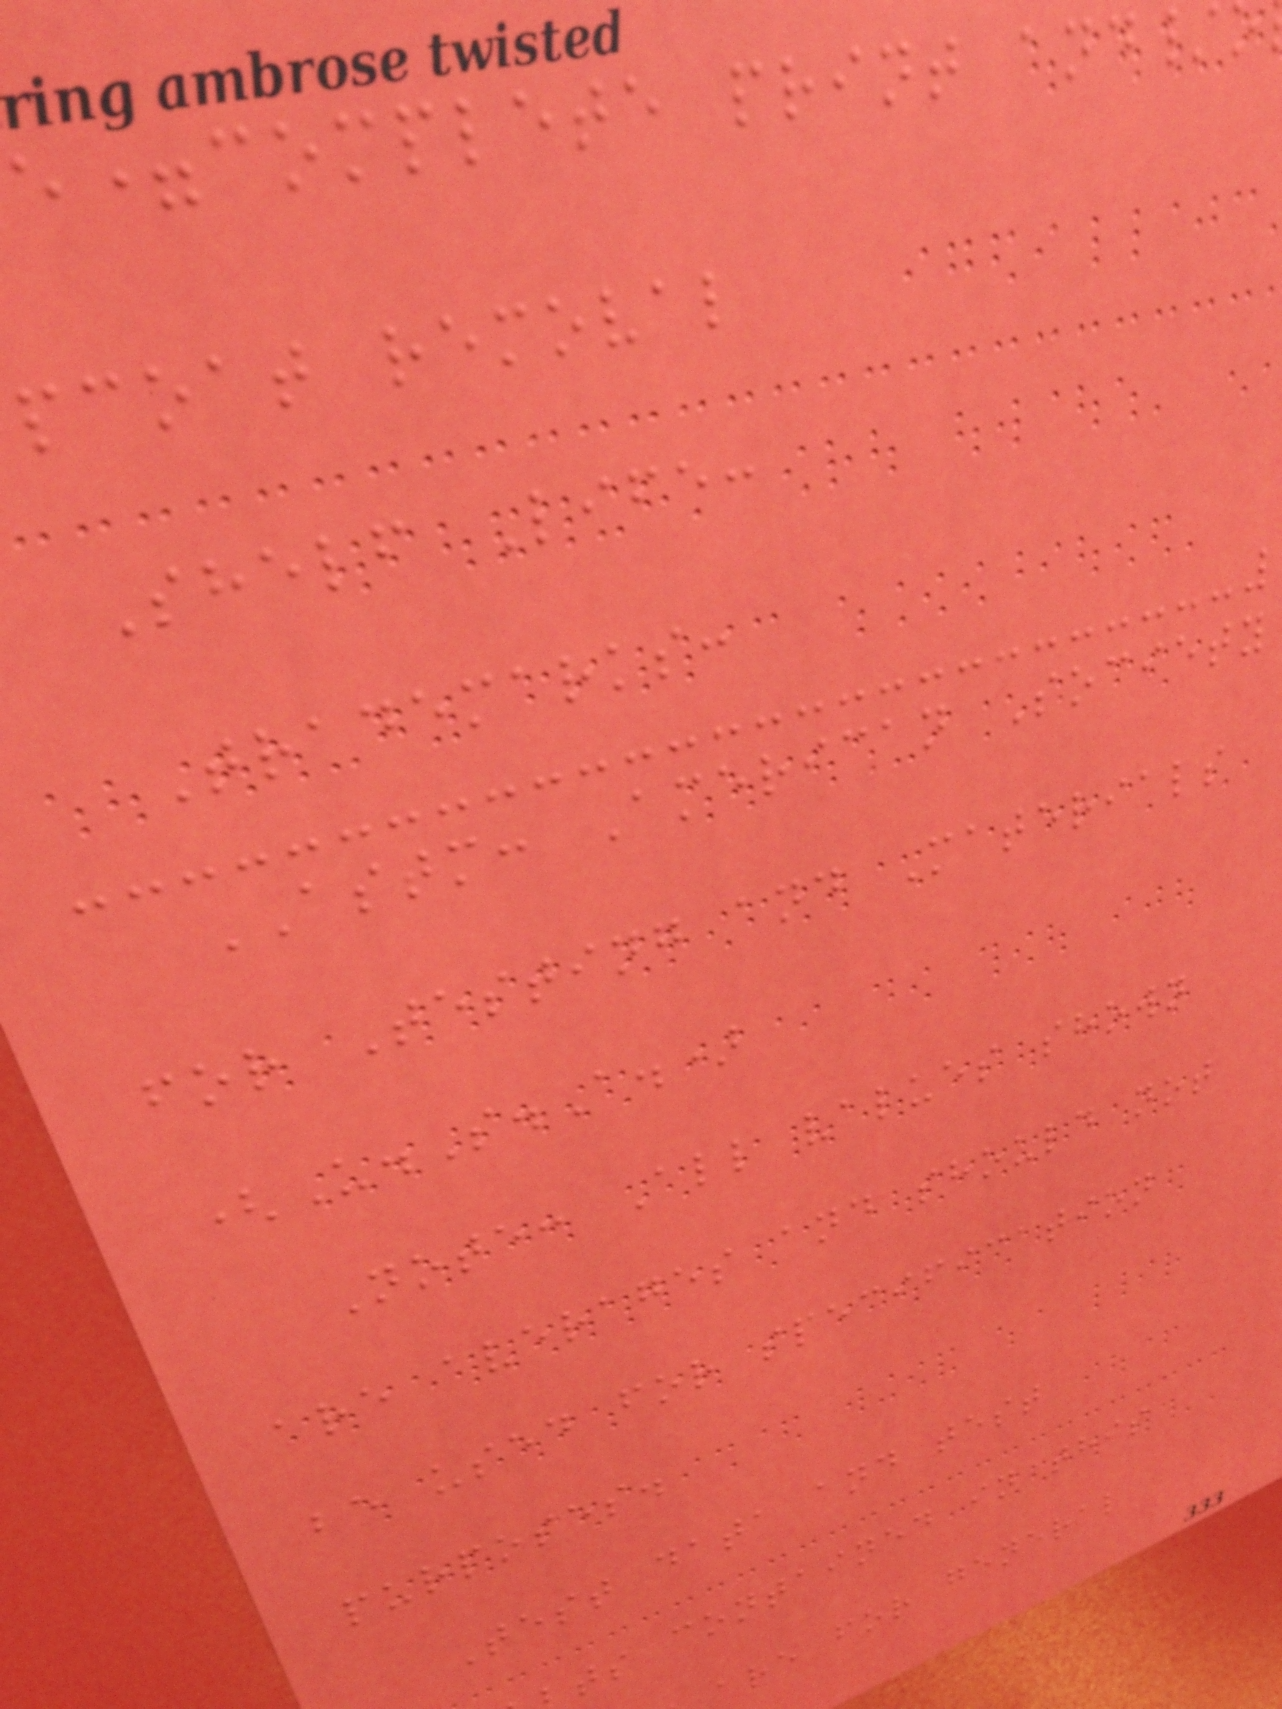e=complete print and/
pcoat removal
Shelf Life:
Trademarks:
ASTM: American Society
for Testing and Materials
(U.S.A.)
Note: All values shown
are averages and should not
be used for specification
purposes.
Test data and test
ts contained in this
are for general
